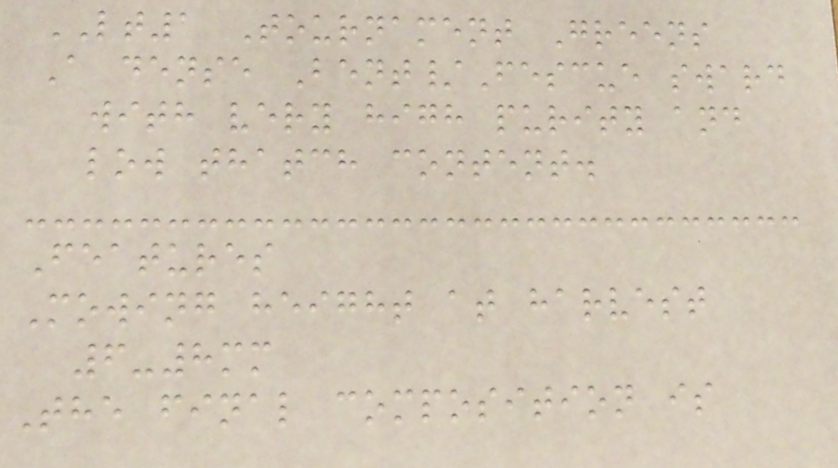LT1 Tournament Greens
A dense Bent/Fescue sward
with very high purity and
low thatch content.
Features
Mowing height at harvest
6-8mm
The final composition is
